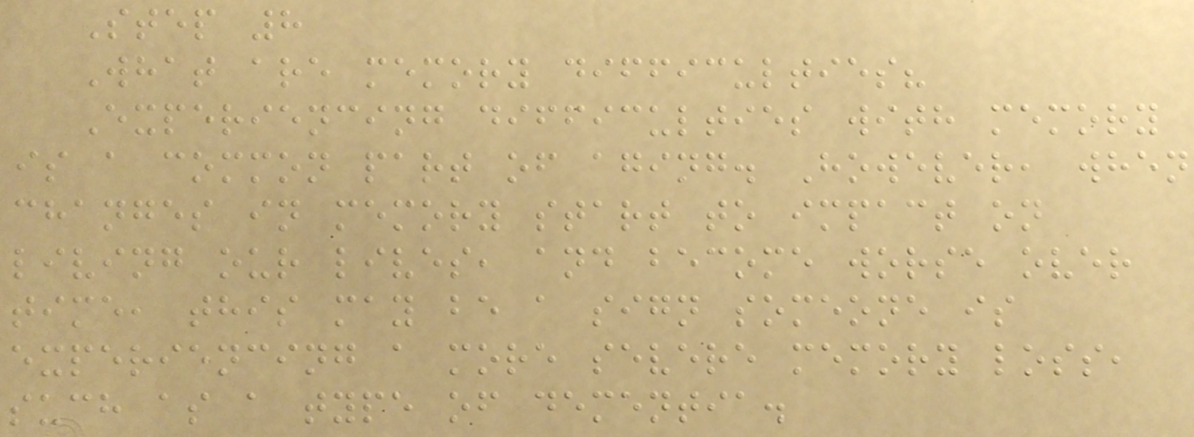Step 8
What are memory difficulties?
Experiencing difficulties with memory
is a common part of aging. However, when
changes in memory start to impact on
living our lives, and become worse over
time, this may be a sign someone is
experiencing a more severe memory loss,
such as a type of dementia.
